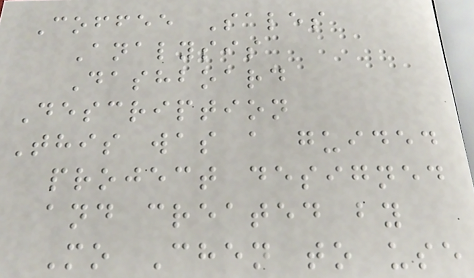Coffee Sales
Analysis
Dashboard
Description
This was a guided
project designed
and created by
Mo Chen to use
